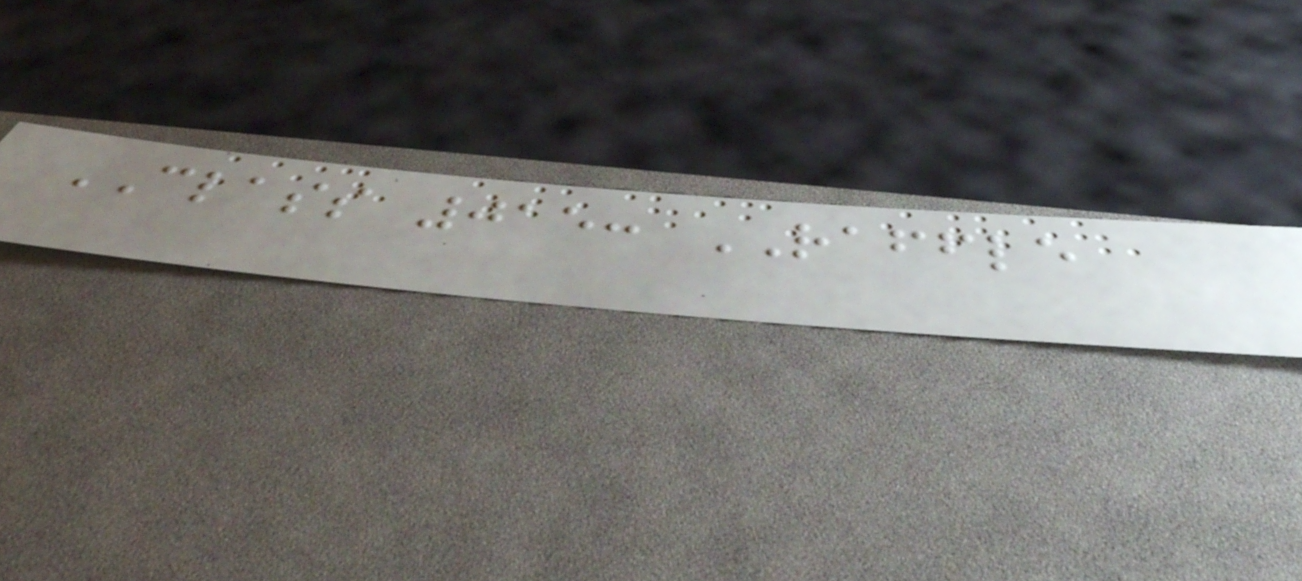CLASS 015: RAFFLE
